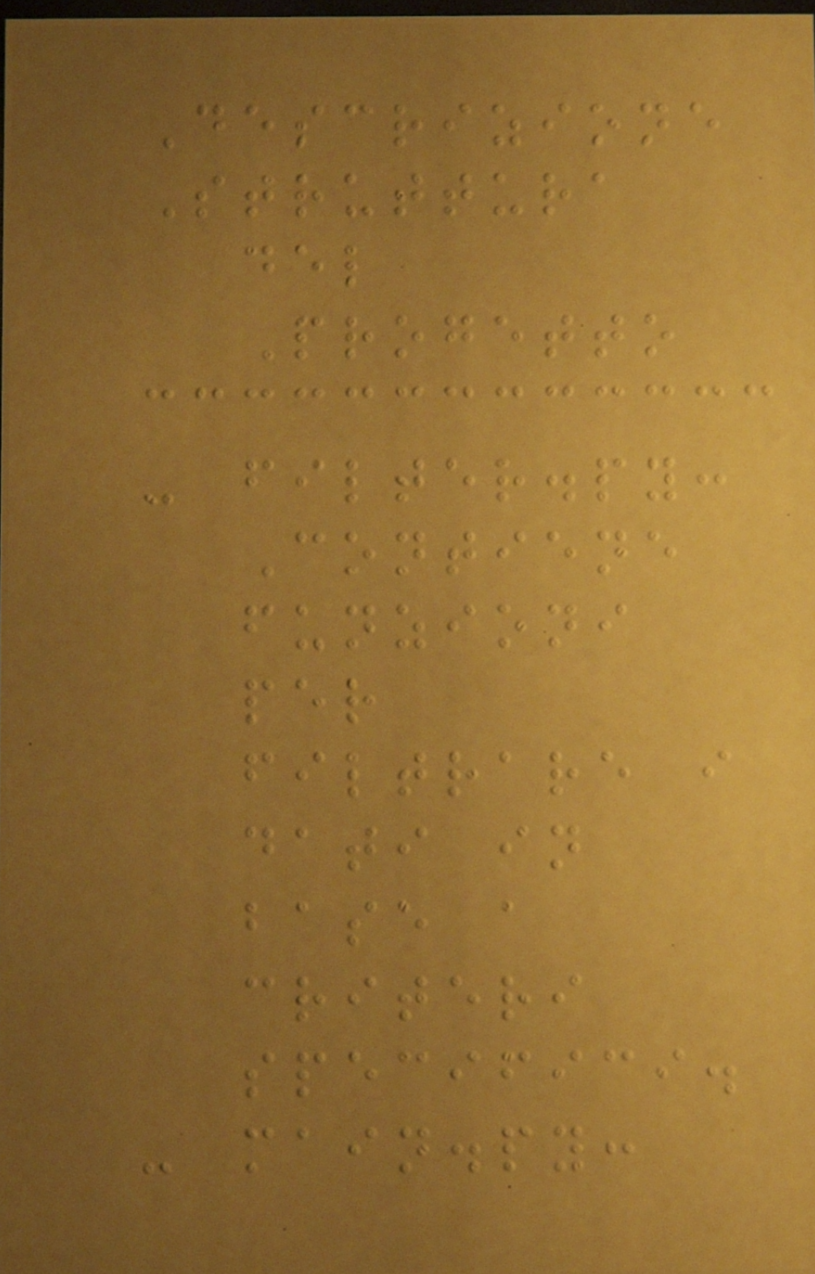Descrizione
Struttura
del
Progetto
- filter.py:
Contiene
funzioni
per
filtrare i
dati in
base a
criteri
specifici.
- main.py:
